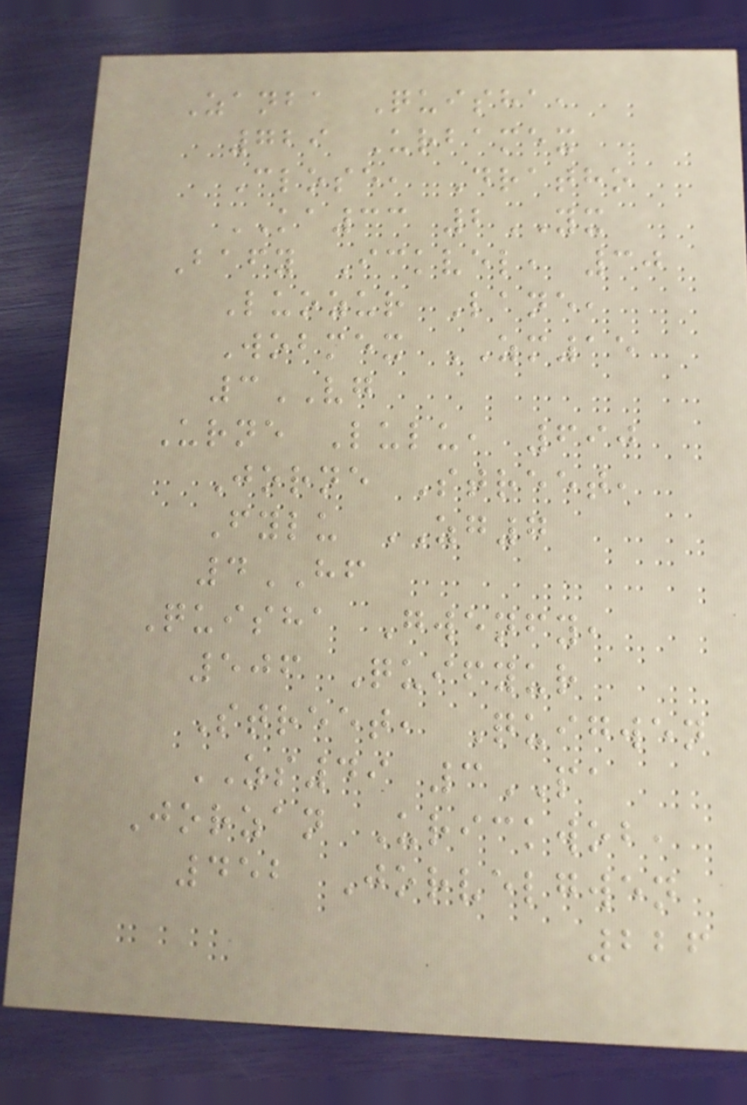Zanba Quisha,
729 Urbamex
Close, Dratho
KA33 2YX
Bafy Ickvel, 30
Luozur Lane,
Wobmex ZM15
3VG
Urne Lulu, 690
Jorne Street,
Fylu ZG7
4HF
Quisha Gwenfy,
506 Quifyur
Street, Quigwen
ZS49 3PA
Jorzan Urickwob,
452 Jorvelgwen
226
